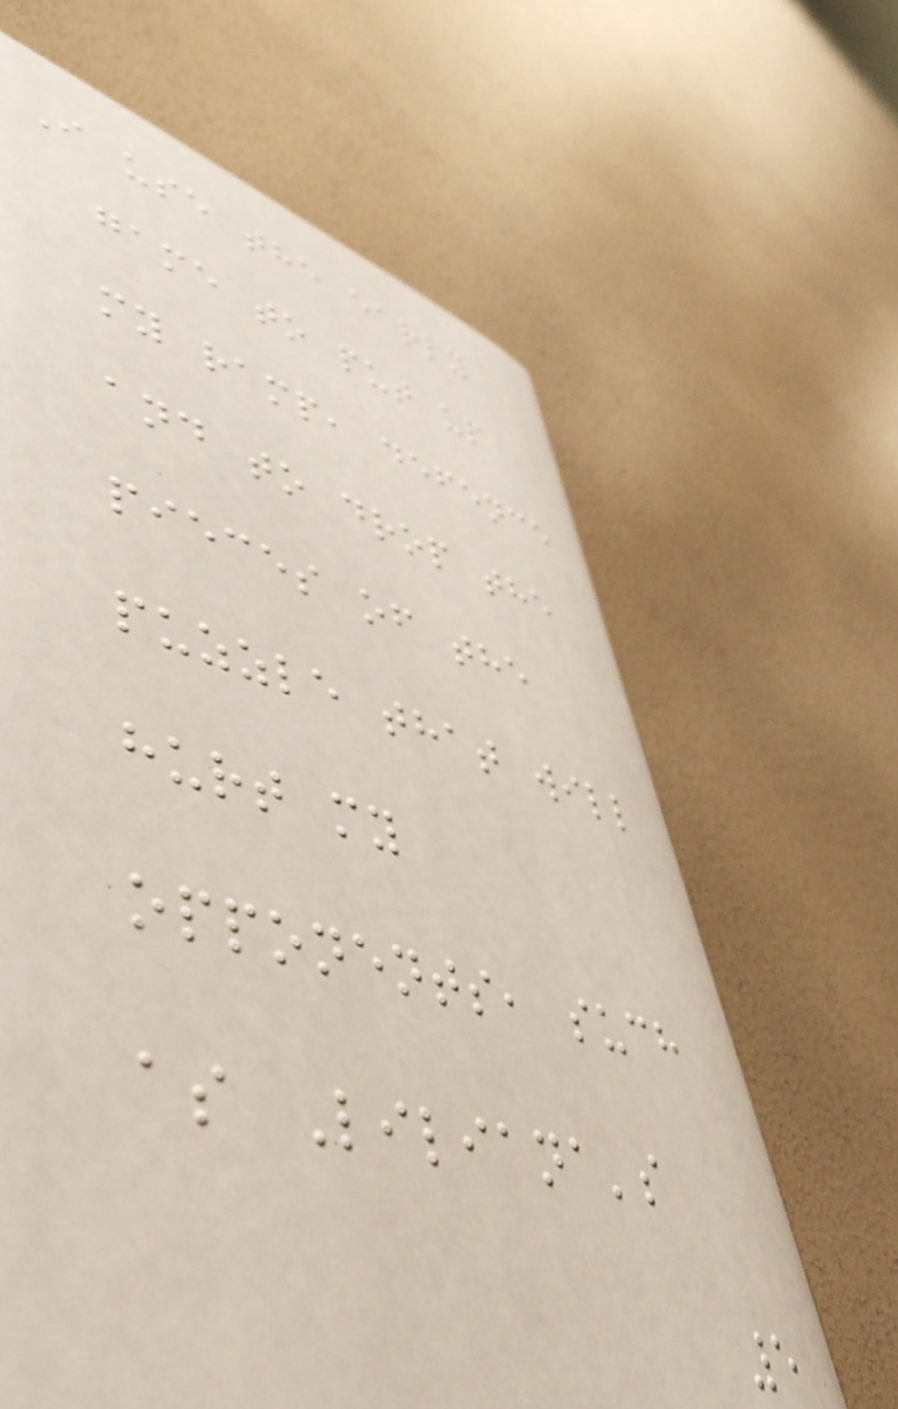I use the early
game to put up
my ramp, defence
and to drop the
pieces of the
puzzle that will
hurt my
opponents, such
as Liliana's
5
